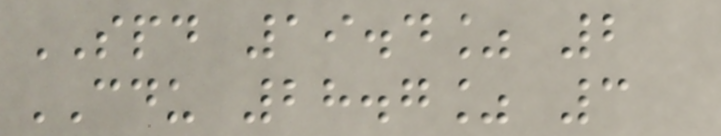SPD 19.4% 2
CDU 28.7% 3
